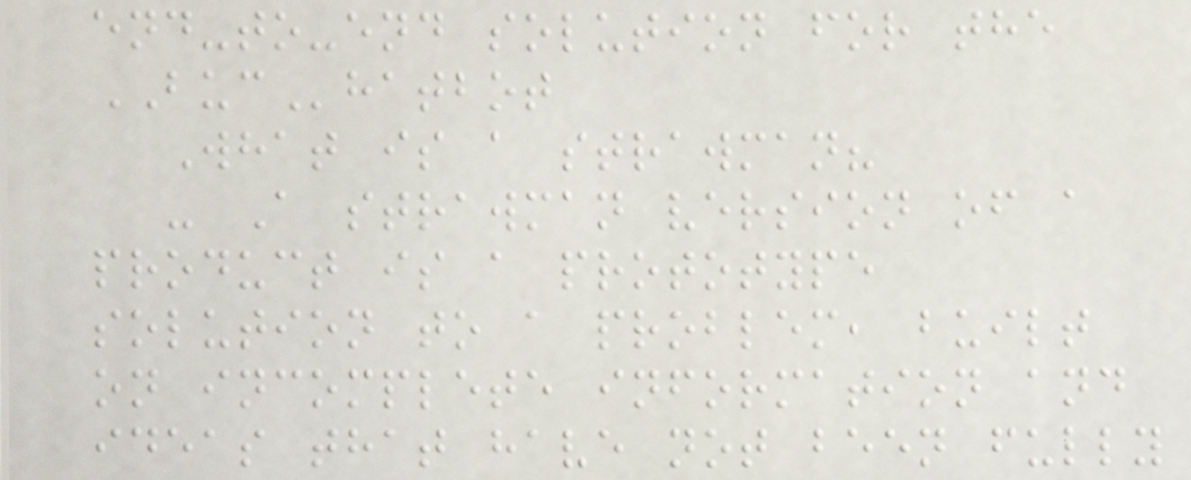end-to-end solution for the
BUChatbot
What is a strawman?
- A strawman version of a
product is a prototype
solution to a problem, built
on incomplete information and
ideas that have not been fully
